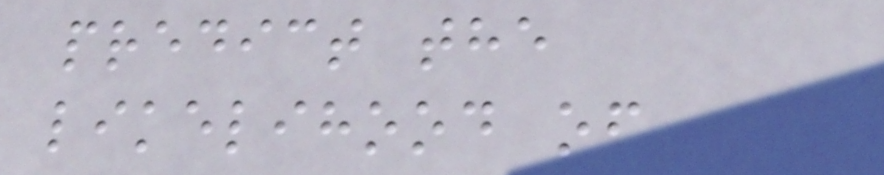predict the
likelihood of
